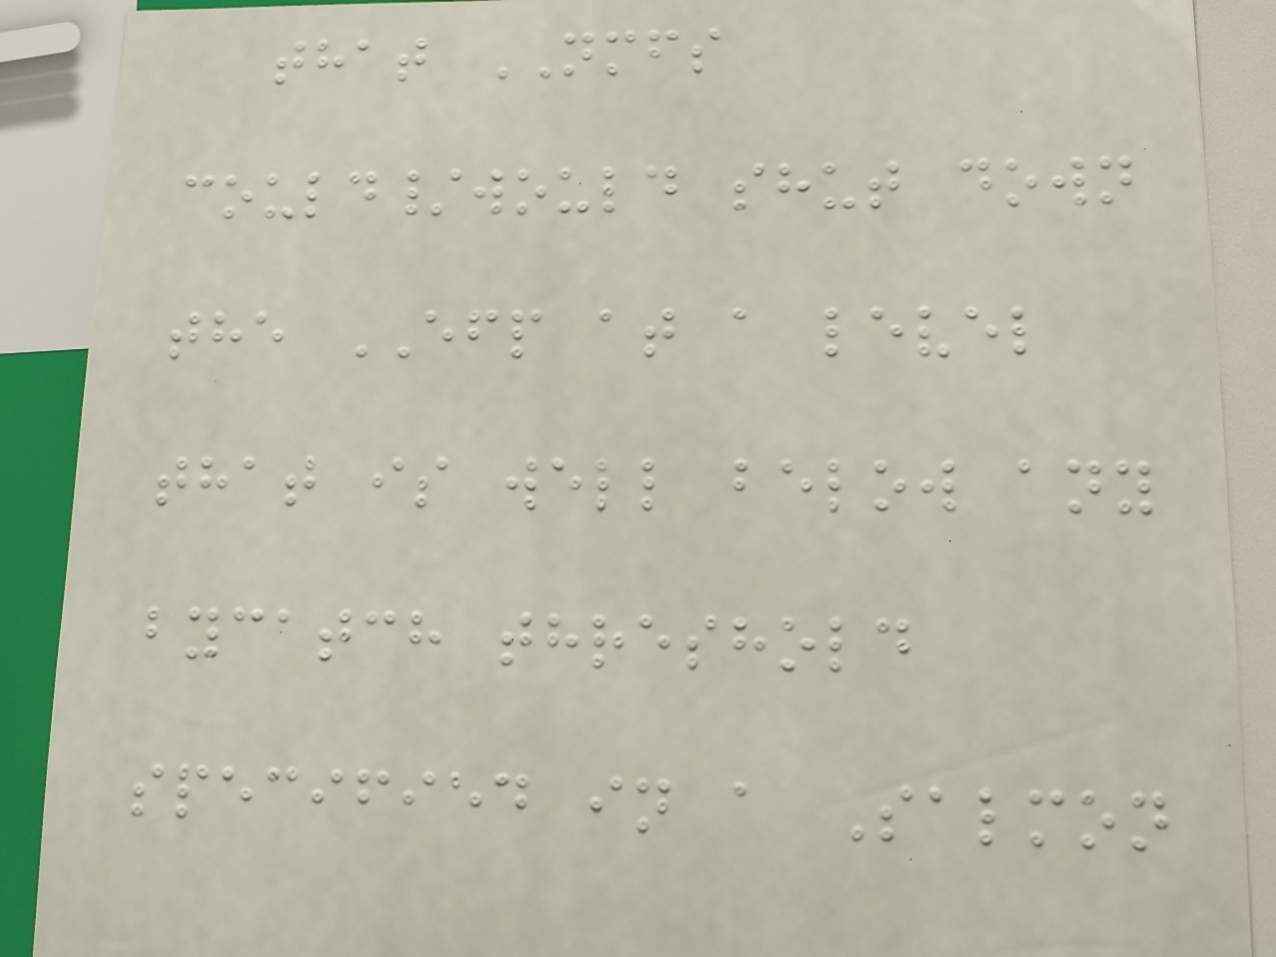that NMFS
could/would shut down
the EFP at a level
that is well below any
bycatch threshold
specified in a Salmon
